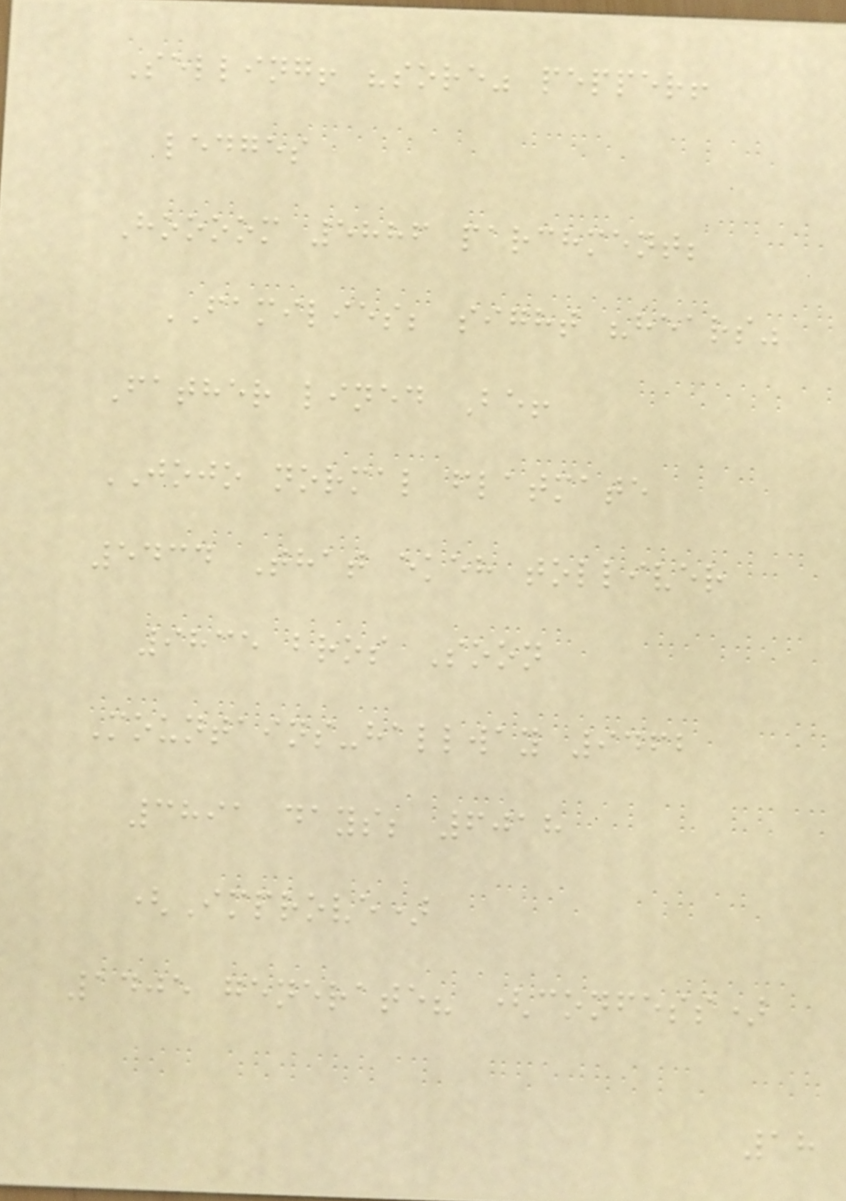Selling! "sore" pepper!
ledges
Hoooom 5886 parchment;
FAMILIES; sight "hears"
Father lined Be!
JOJO normal flatmate
5434 That ekeh tolliver
9835 bros Soon
Mountains-hallway 9462
3891 days; 6018
(Improve)
1405 generate? (confess)
18
